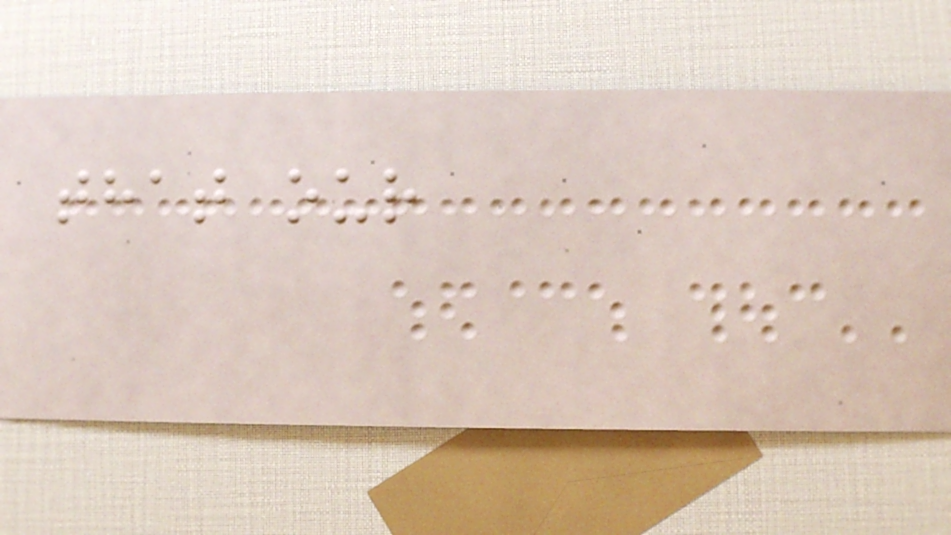that our
